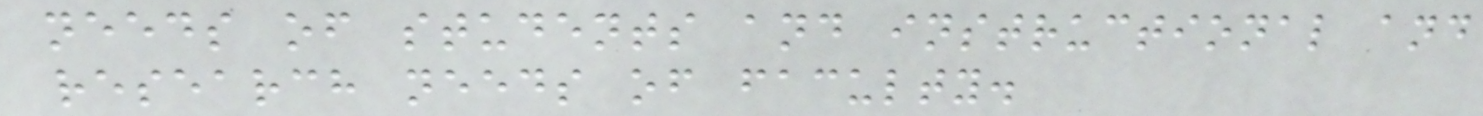needs of students and instructional and
research needs of faculty.
